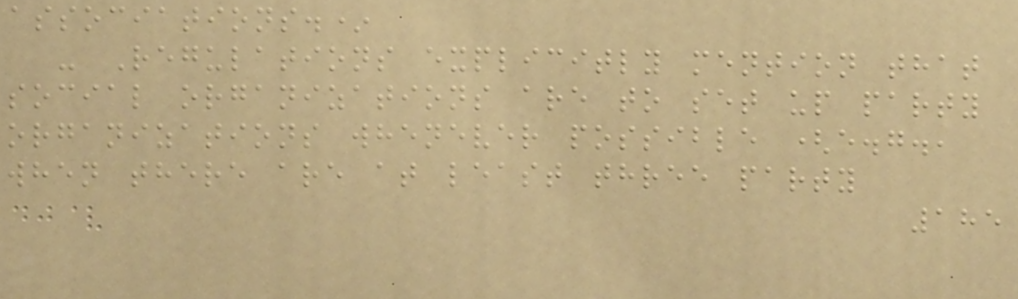associations.*
- Regulations explicitly mention that
social organizations are to set up party
organizations whenever possible (e.g.,
when there are at least three party
185
